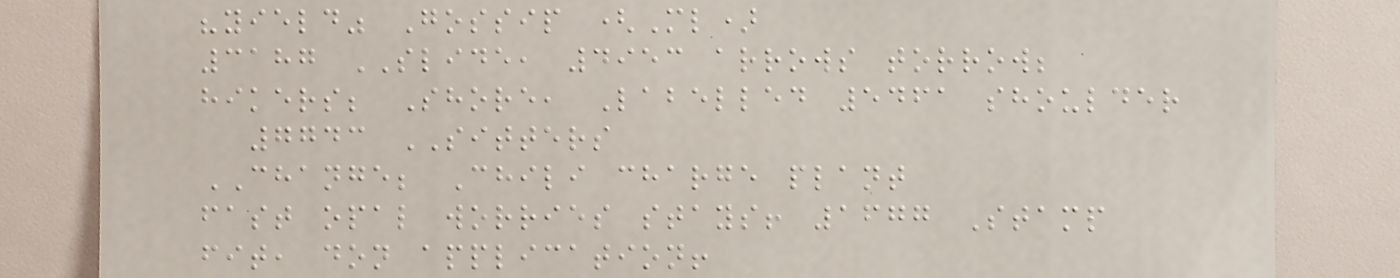"yield" Gossip (Ml)
3187 SLIDE, 4953 arrows torrow;
hikers; Shore, Labelled 5461 shoulder
7743 SITTERS
CHANGE; Chili charge plant
fast opal worries stays! 1677 Stamp
fit, don application!
